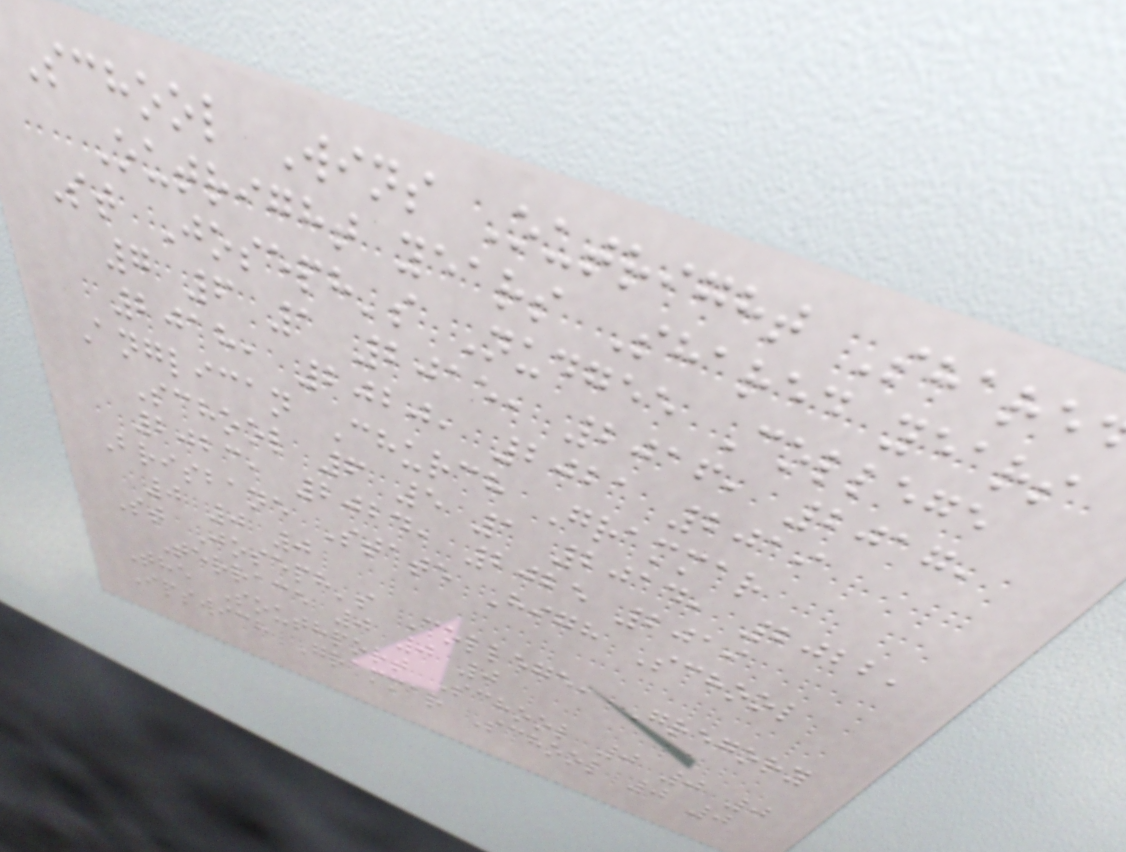School Wins Outright Shared
Outright years Shared years
St Joseph's Nudgee College
7 6 1 2015, 2016, 2017,
2018, 2020, 2021 2019
Anglican Church Grammar
School 6 5 1 2014, 2022,
2023, 2024, 2025 2019
Brisbane State High School
0 0 0
St Joseph's College, Gregory
Terrace 0 0 0
The Southport School 0 0 0
Ipswich Grammar School 0 0
